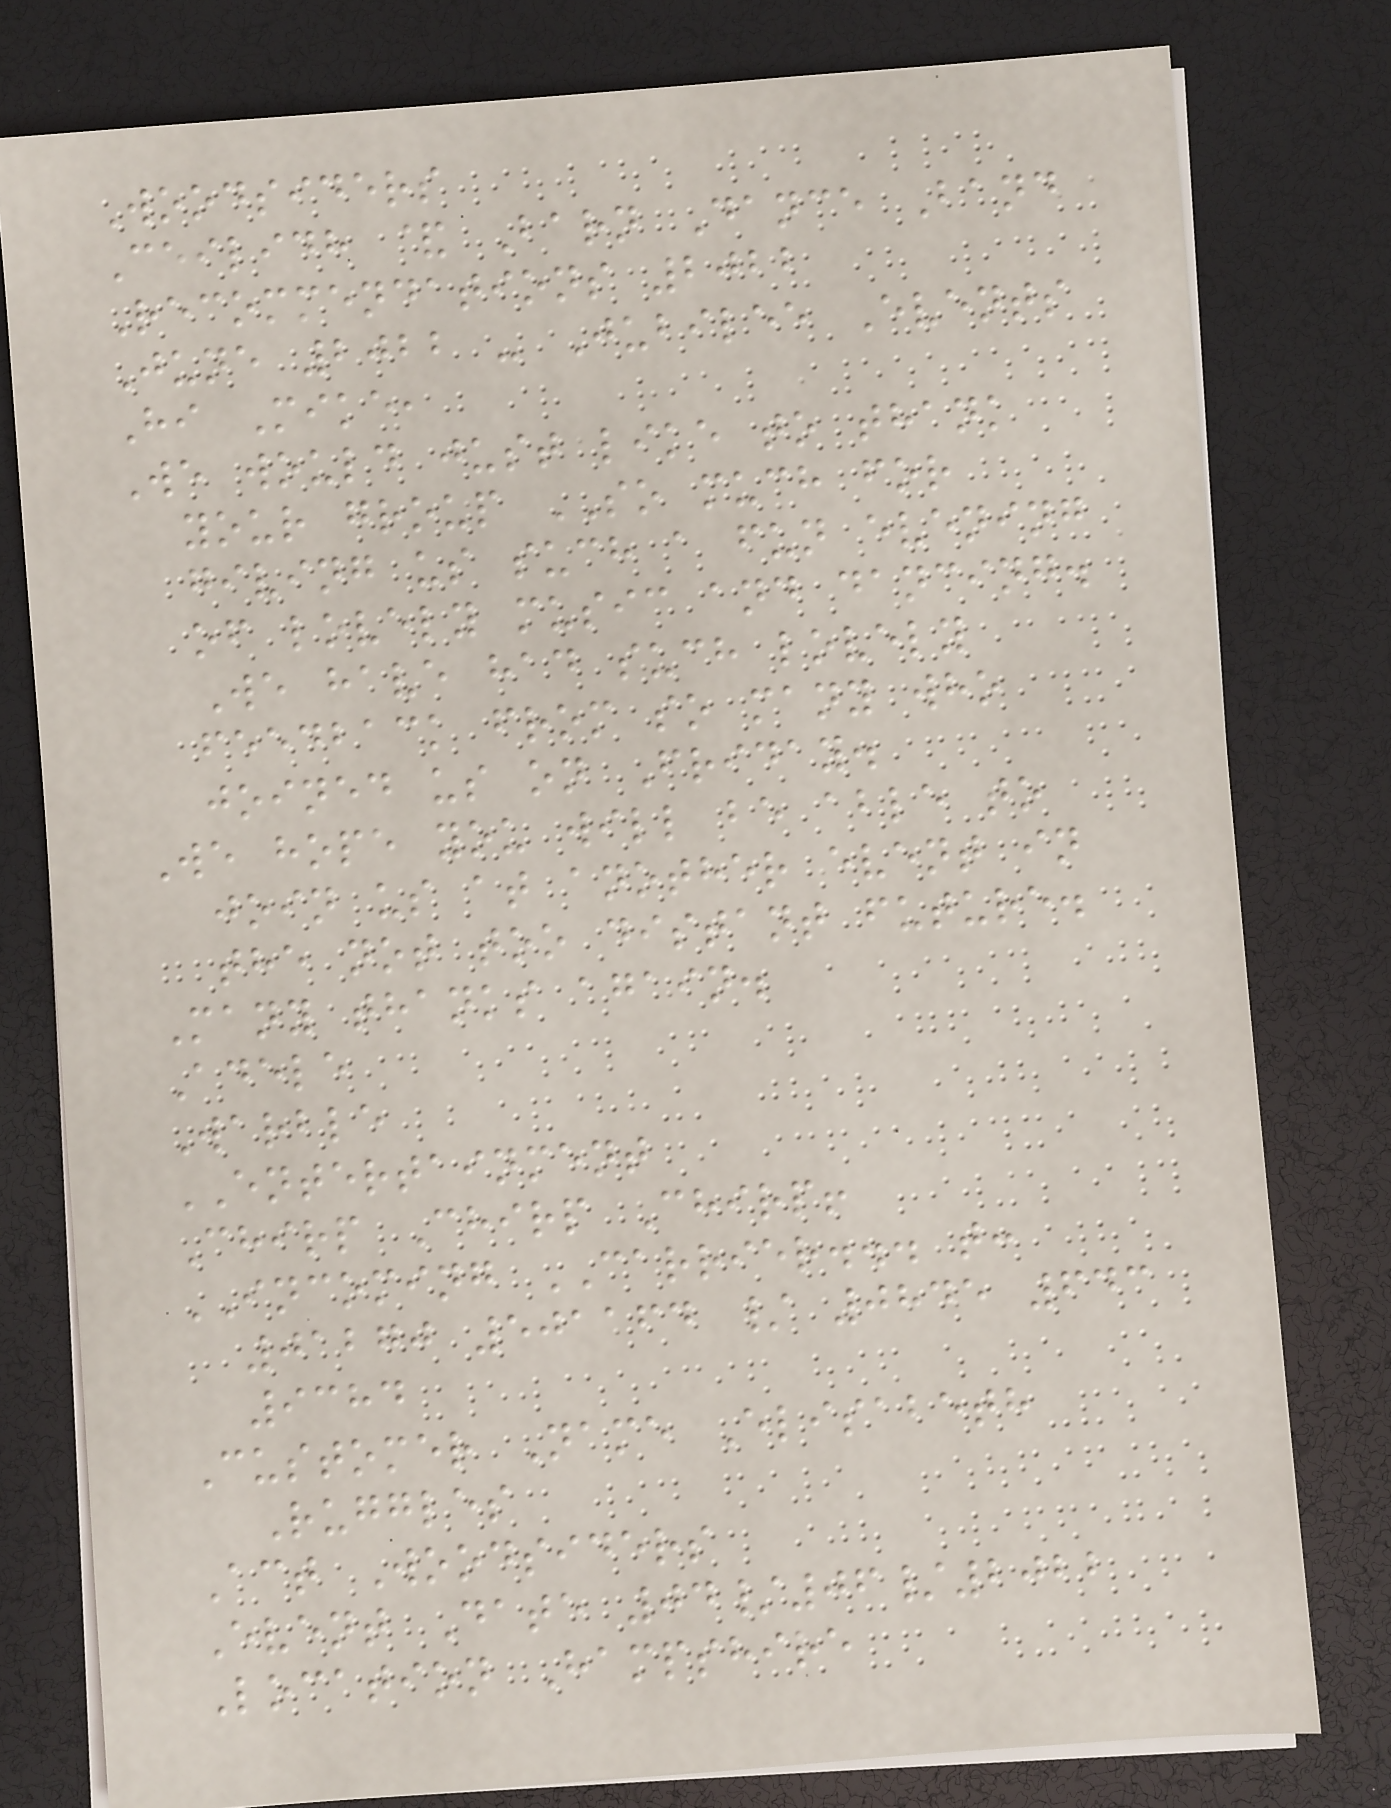Woodsiders
Ceilidh & Barn Dance Band
Recommendations 2022
June 2022 - Jubilee Events
Hi Mike,
We would just like to thank
your group SO much for
giving us such a fun evening
of lovely music and dancing.
We have had such lovely
feedback from so many who
joined us on Friday.
We hope you will be able to
join us at another event in
the not too distant future.
Many thanks again.
Adele
Warble
ENTERTAINMENT
Chirp Chirp Chirp!
INCOMING CARRIER... t:
01270 501164 / 0845 643
9384
Customer Name Elisabeth
Ruggles
Act Woodsiders
Event Date 04/06/2022
Location Hampshire
